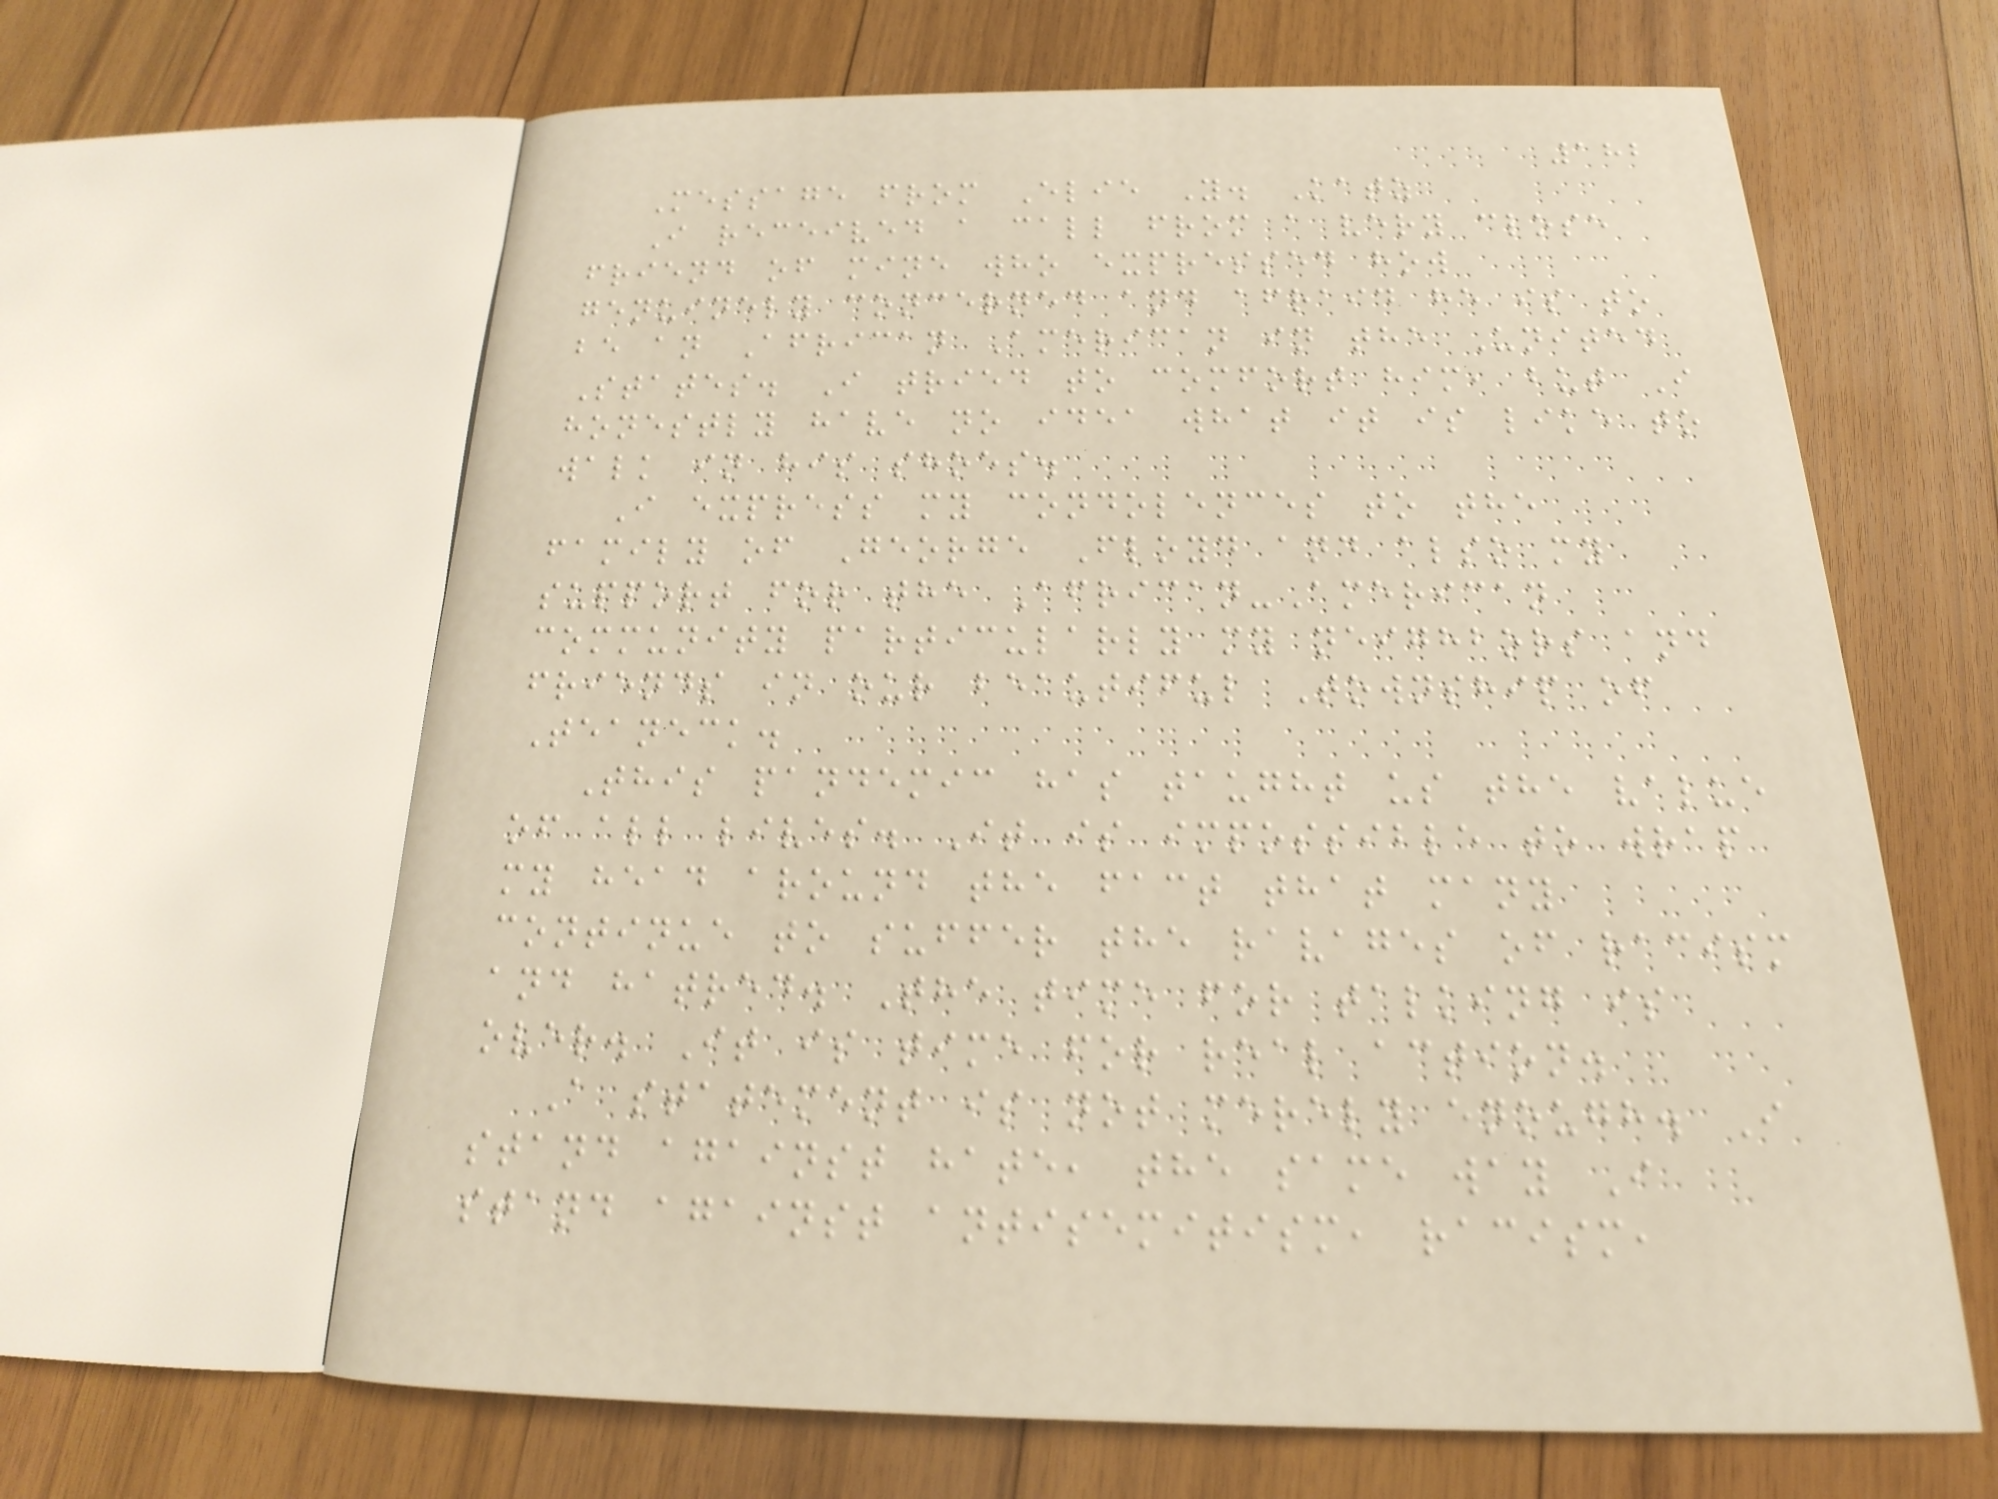182
Message from Elie Y. Katz
I received a call from a very close
friend of mine who expressed how
genuinely concerned and afraid he is to
be an African American in the United
States. I tried to comfort him, but I
honestly have no idea what it is like to
walk in his shoes.
I express my condolences to the
family of George Floyd and also my
support for the African-American
community particularly my neighbors and
friends in our beautiful Township of
Teaneck.
This pandemic has taught us the value
of all lives. It is impossible to wrap
my head around the fact that many
continue to suffer the ravages of racism
and hatred. The time for talking is
over. It is time for real action.
A statement is not merely enough. I
stand against hate, the same way I
stand against antisemitism, racism,
